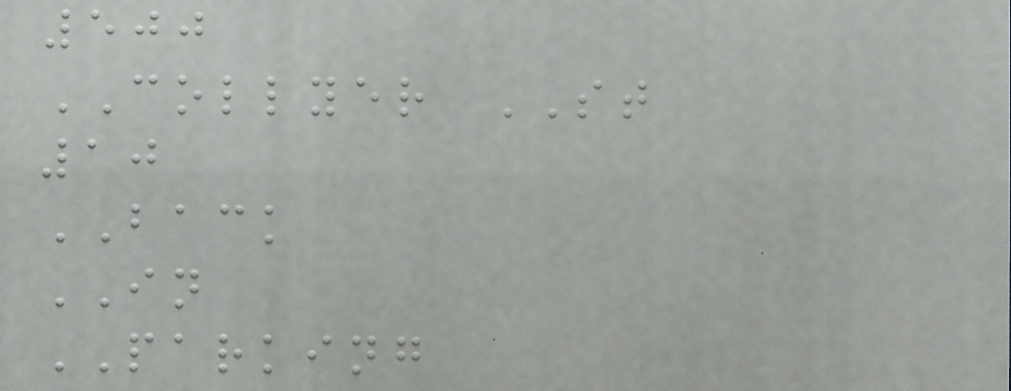500
COLLYER ST
10
BACK
IN
PARKING
